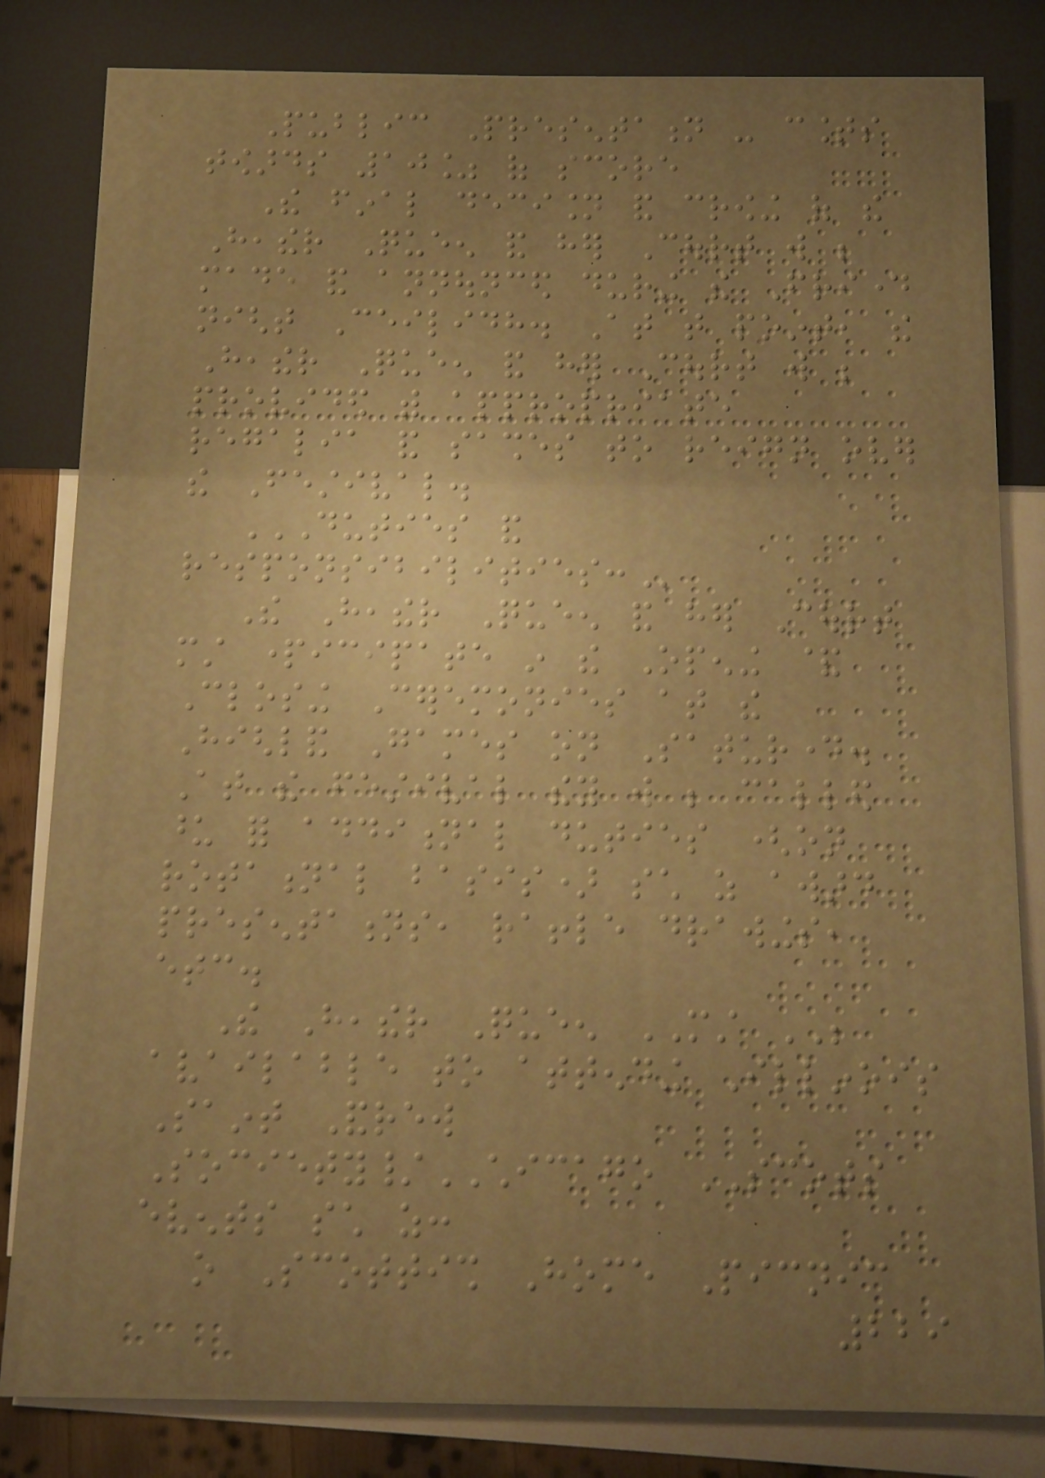Public Presentation - counts
towards 10% of score
The final decision and crowing of the
Heather Queen and her Court will be
made and announced during the Friday
night Ceilidh. At that point, the
Heather Queen and her Court will be
provided with appropriate
regalia and sashes to reign over
the Festival.
DUTIES AND
RESPONSIBILITIES:
The Heather Queen and her Court
must participate in the Opening &
Closing Ceremonies at the
Highland Games on Saturday.
At the festival they will be called
upon for additional duties (on
rotational basis) such as award
presentations, raffle drawings,
etc.
The Heather Queen MUST BE
available to attending Illinois
Saint Andrew
Society/CHICAGO SCOTS
events such as:
o Scottish Home Picnic
229
